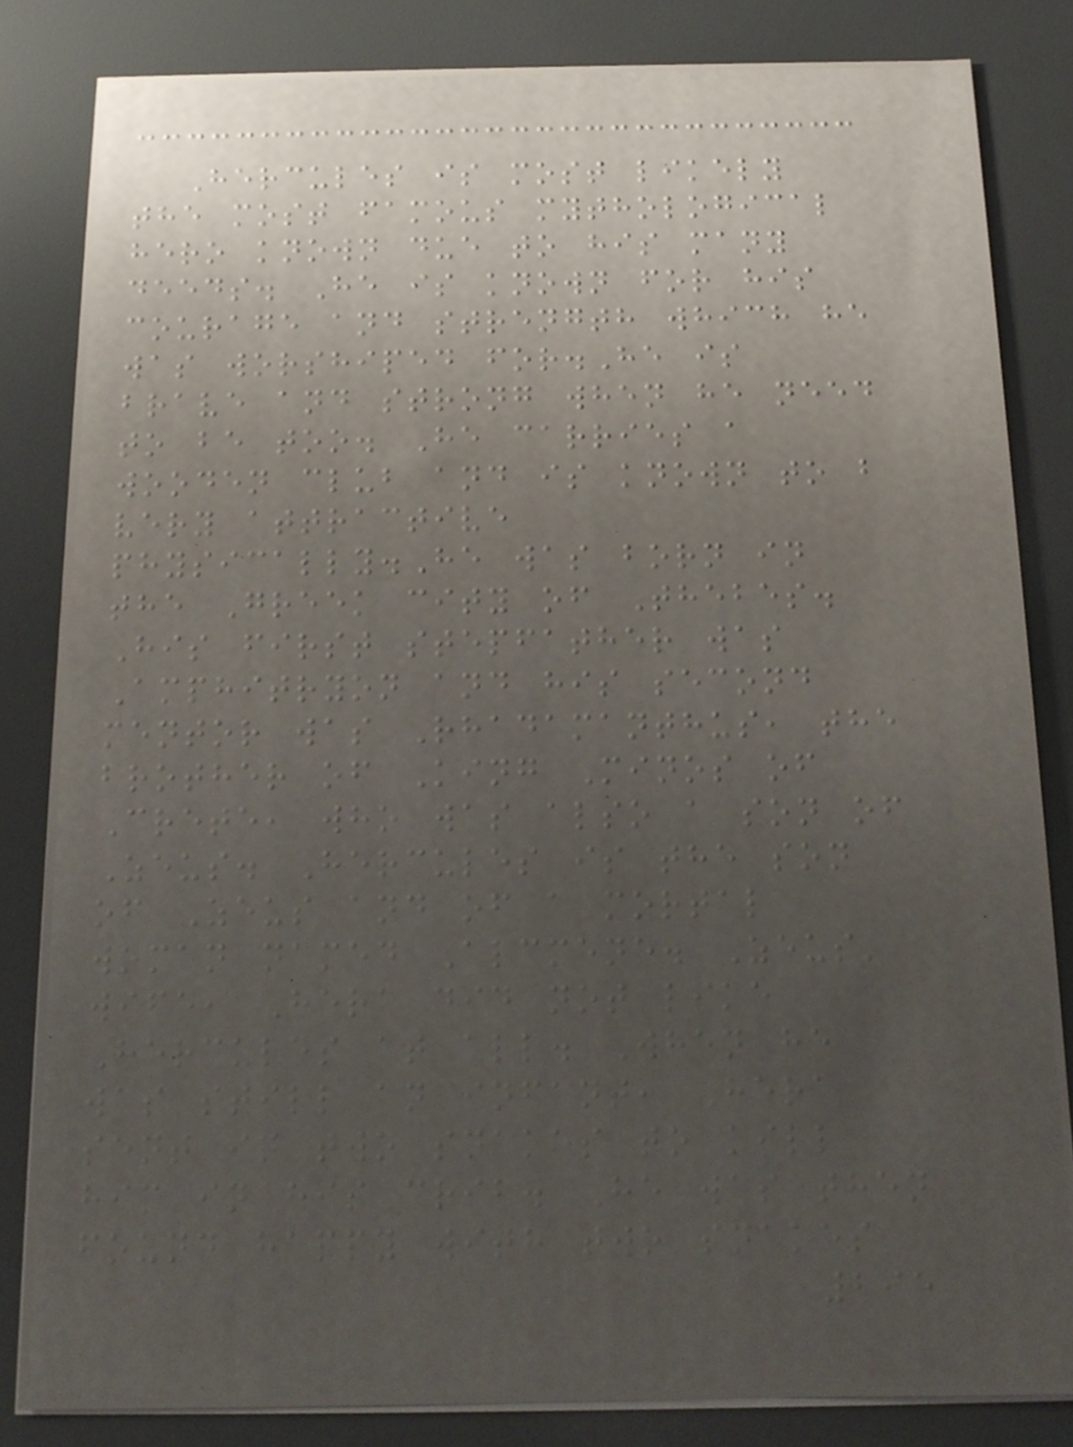Hercules is most likely
the most famous mythological
hero known due to his many
deeds. He is known for his
courage and strength which he
was worshiped for.He is
brave and strong when he need
to be too. He carries a
wooden club and is known to b
very attractive
physically.He was born in
the Greek city of Thebes.
His first stepfather was
Amphitryon and his second
mentor was Rhadamanthus, the
brother of King Minos of
Crete, who was also a son of
Zeus. Hercules is the son
of Zeus and of a mortal
woman named Alcmene. Zeus'
wife, Hera did not like
Hercules at all. When he
was still an infant, Hera
sent in two snakes to kill
him in his crib. He was then
found happy with two snakes
295
